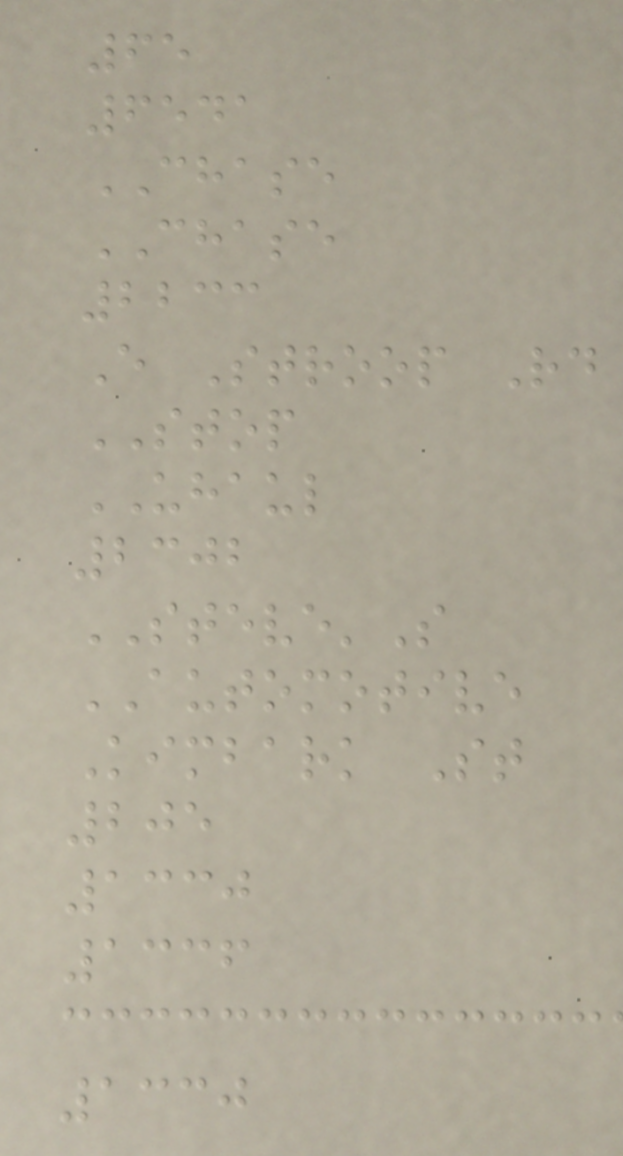65
6541
CHASE
CHASE
2233
E Stroop Rd
STOP
UHAUL
2302
STEVE'S
AUTOMOTIVE
Kimbark St
205
1330
1336
1330
